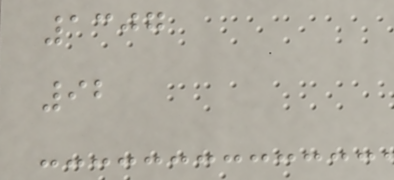1307
92
